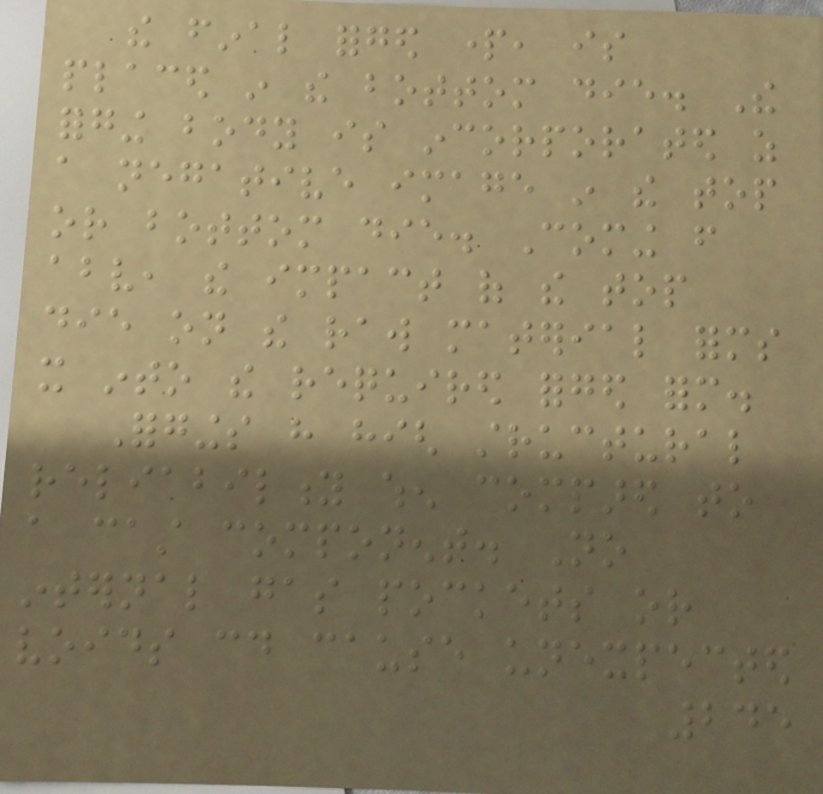the final forged part, is
placed in the bottom die. The
forging body is incorporated as
a negative image in the top
or bottom die. Coming from
above, the impact of the top
die on the raw material forms
it into the required forged form.
Forgings have high structural
reliability when compared to
a cast component. No
internal gas pockets or
voids could cause unexpected
245
